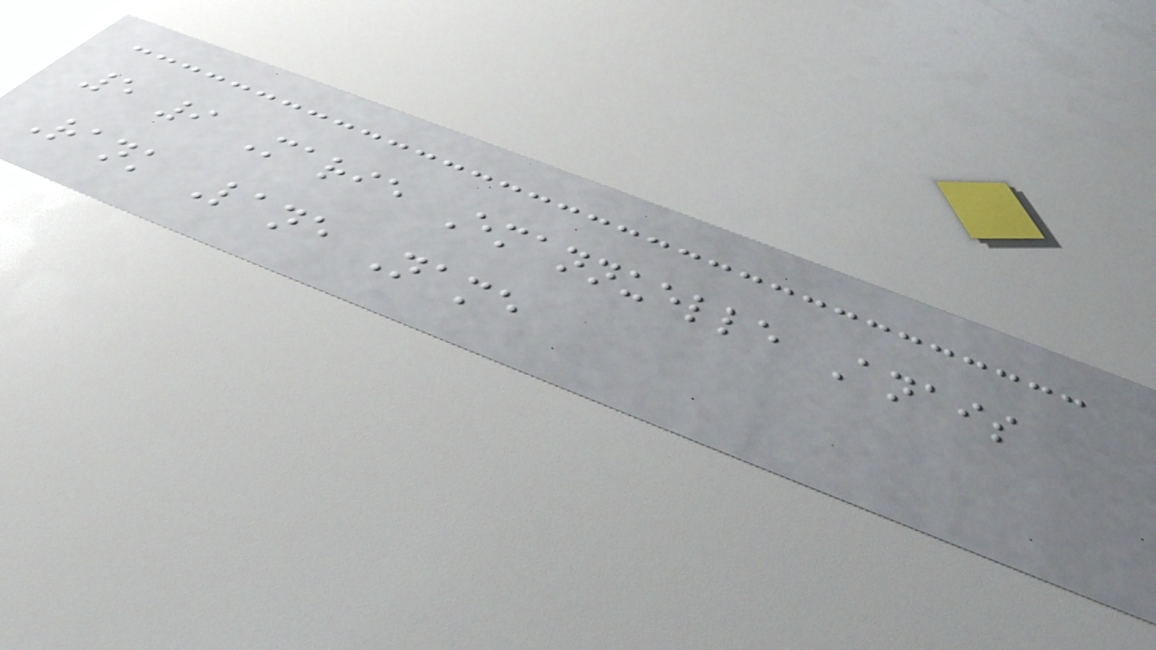5 9 Marie Emannuelle Anais
Rank Lane Name
